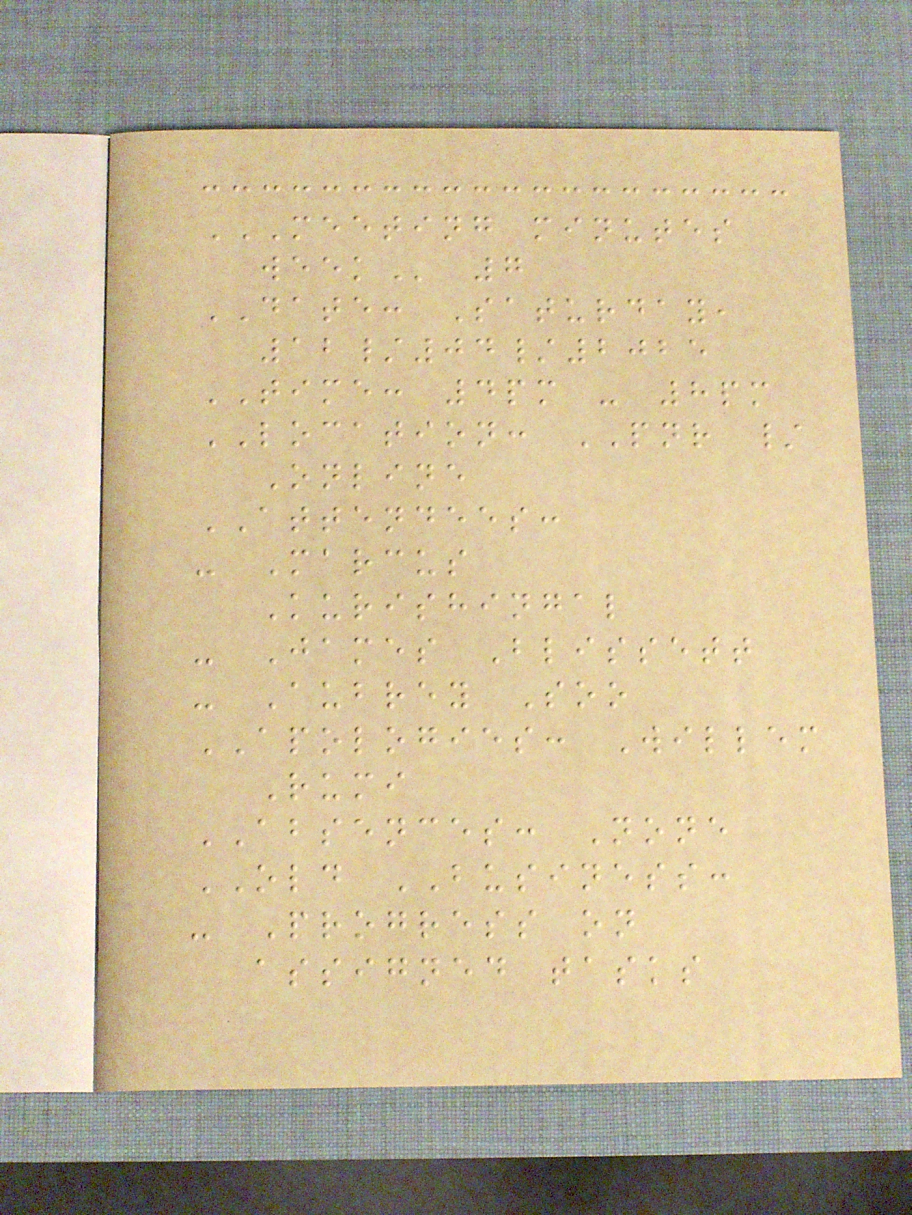MEETING MINUTES
WEEK 7
DATE: Saturday,
12/04/2025
TIME: 4pm - 8pm
LOCATION: PNR /
Online
ATTENDEES:
- Marcus
Kurishingal
- James Blissett
- Aubrey Soo
APOLOGIES: Willem
Rumi
ABSENCES: None
OLD BUSINESS:
- Progress on
assigned tasks
